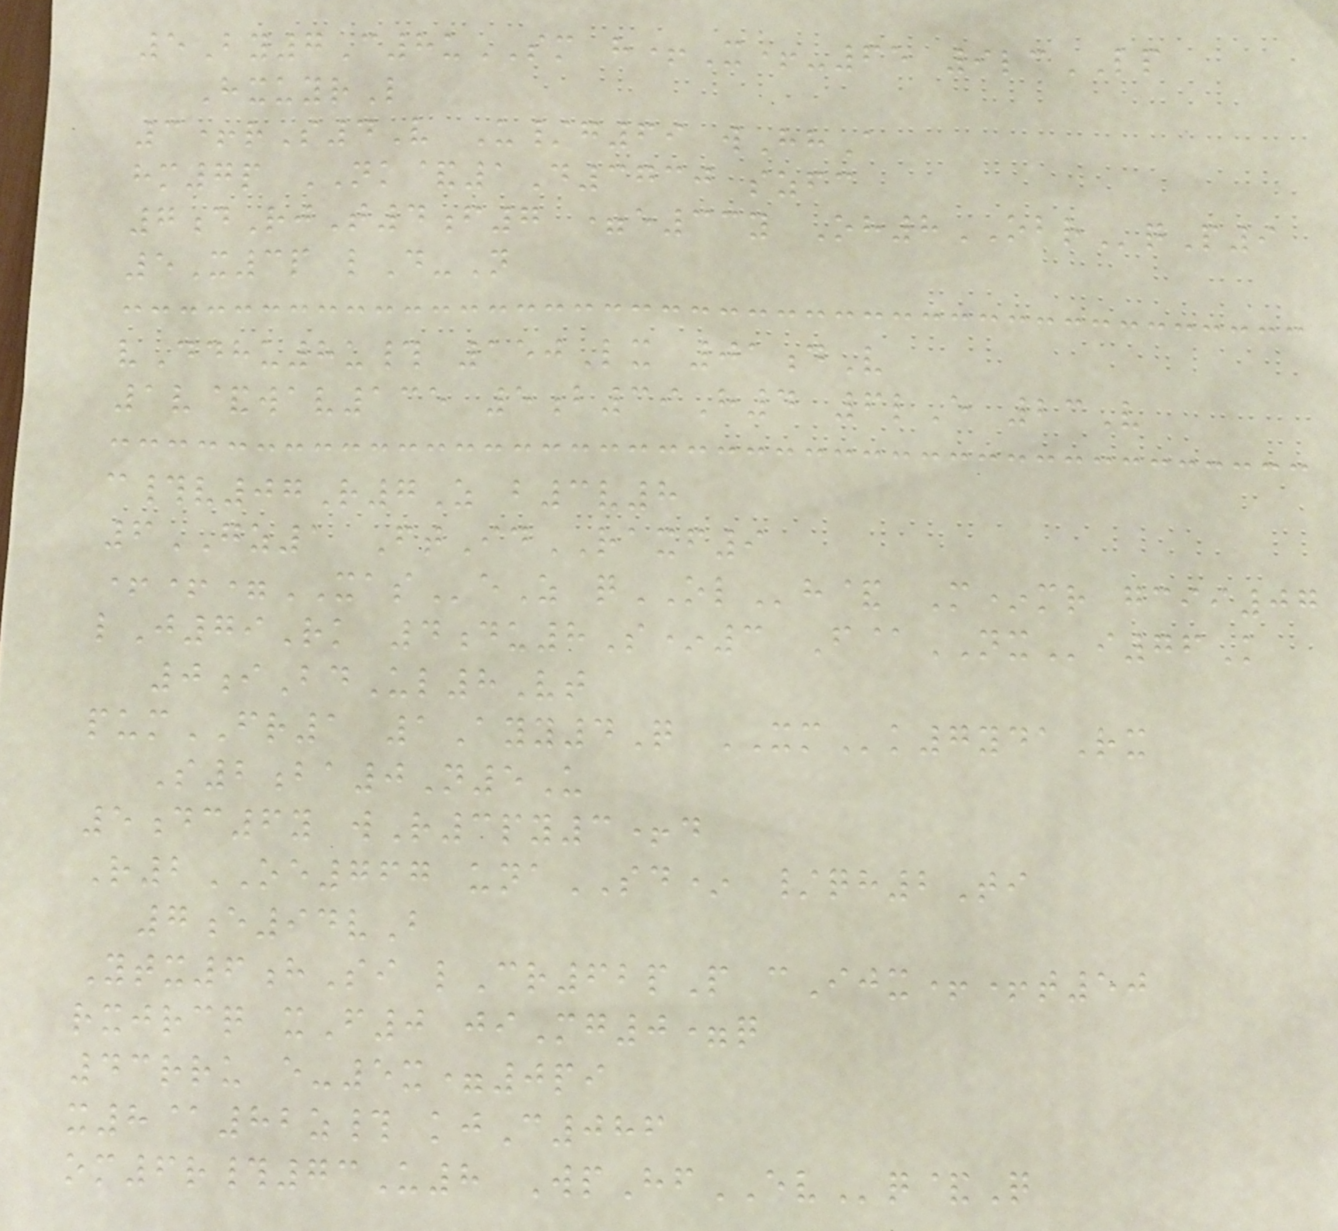5By7C8uSM h+X+-65 9lcLP
HxuyrL
3+rS4V U/g69 wHhA
hm7p NK&1D3730 szfc
7dRjT4f7 =e33y Oh8OBRqP9
5X3p lD-N
vDdhu8u# 150Lx 01dV
1v&wav135 5b39H4 6lE 23V
c#v07R7Z b3v8
6GZ1 FtIdRAXF9
++=XASeZ qOLh& M*mr gcii07
lJ79Rk 4du8S*3 F@NXi76K
0iBdUl8Vt
pumFR1 1Ayy4Q XMk7ydaRx
S2ba0N5U
5dc6y wR3py3+d
R2OE767 unaSD* /qh2Ti
7e94vB
Ytx6hSi lCr62pP cIjx++t50
rxjrcq xF0 jiMg0=q
43rru e-5x=0pi
x8@82z# kjC086
om6r#73U8 WpHfEVq&Q
